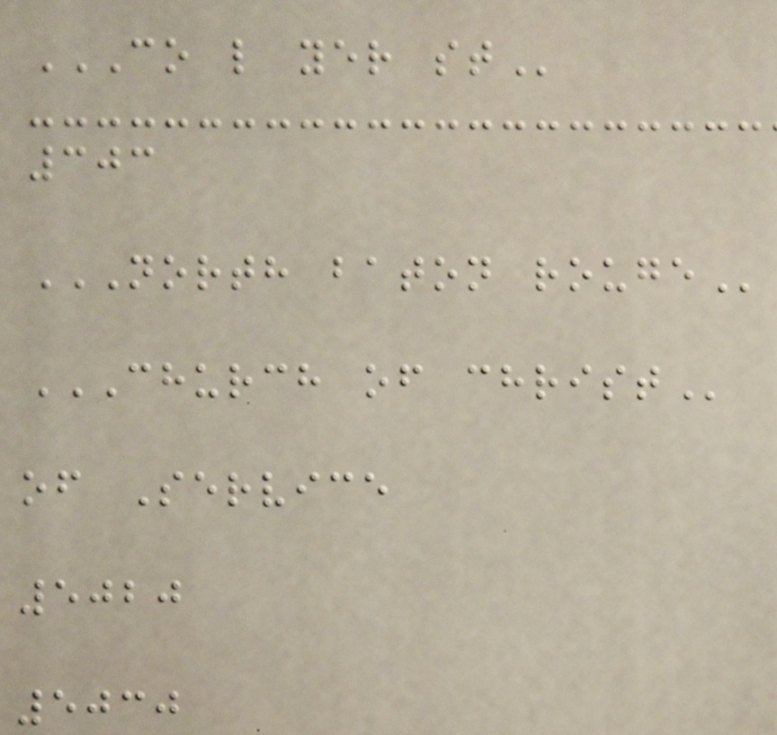CO L YER ST
303
NORTH BATON ROUGE
CHURCH OF CHRIST
of Service
5020
5030
